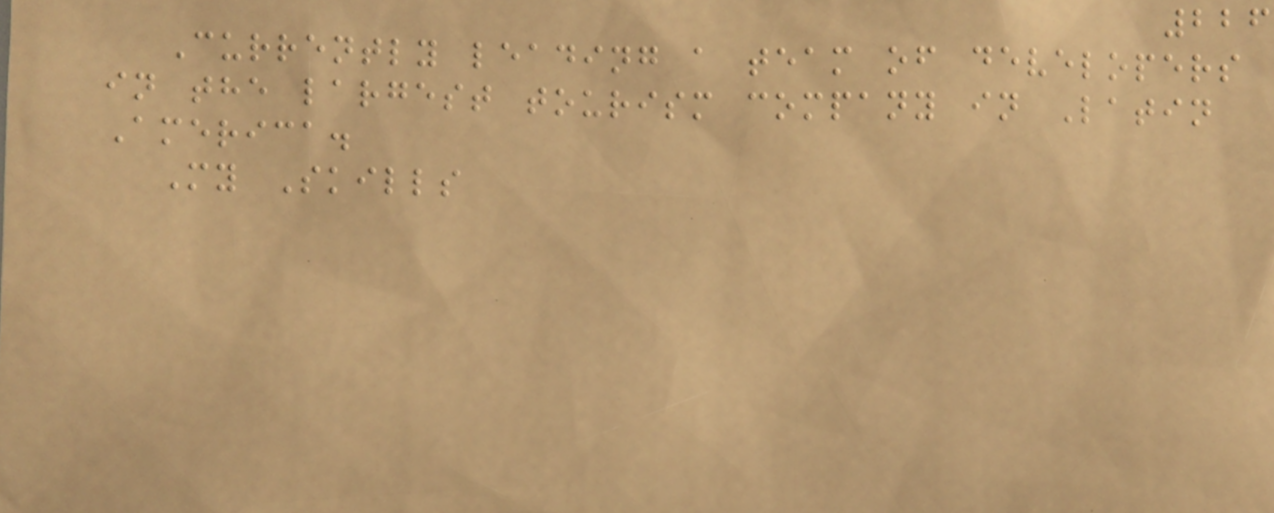226
Currently leading a team of developers
in the largest tourism company in Latin
America.
My Skills
